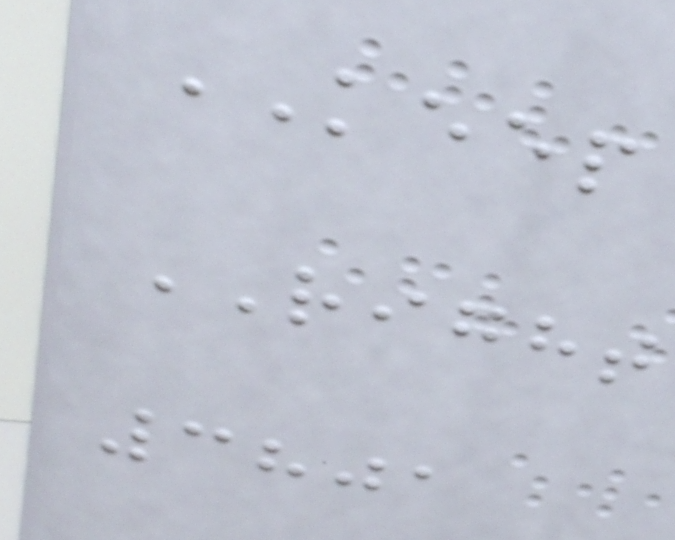KEEP
RIGHT
3801
